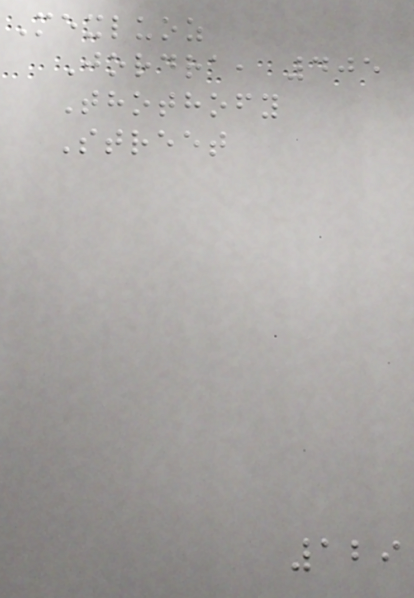Mexluoz
Jordra, 405
Thothofy
Street
129
